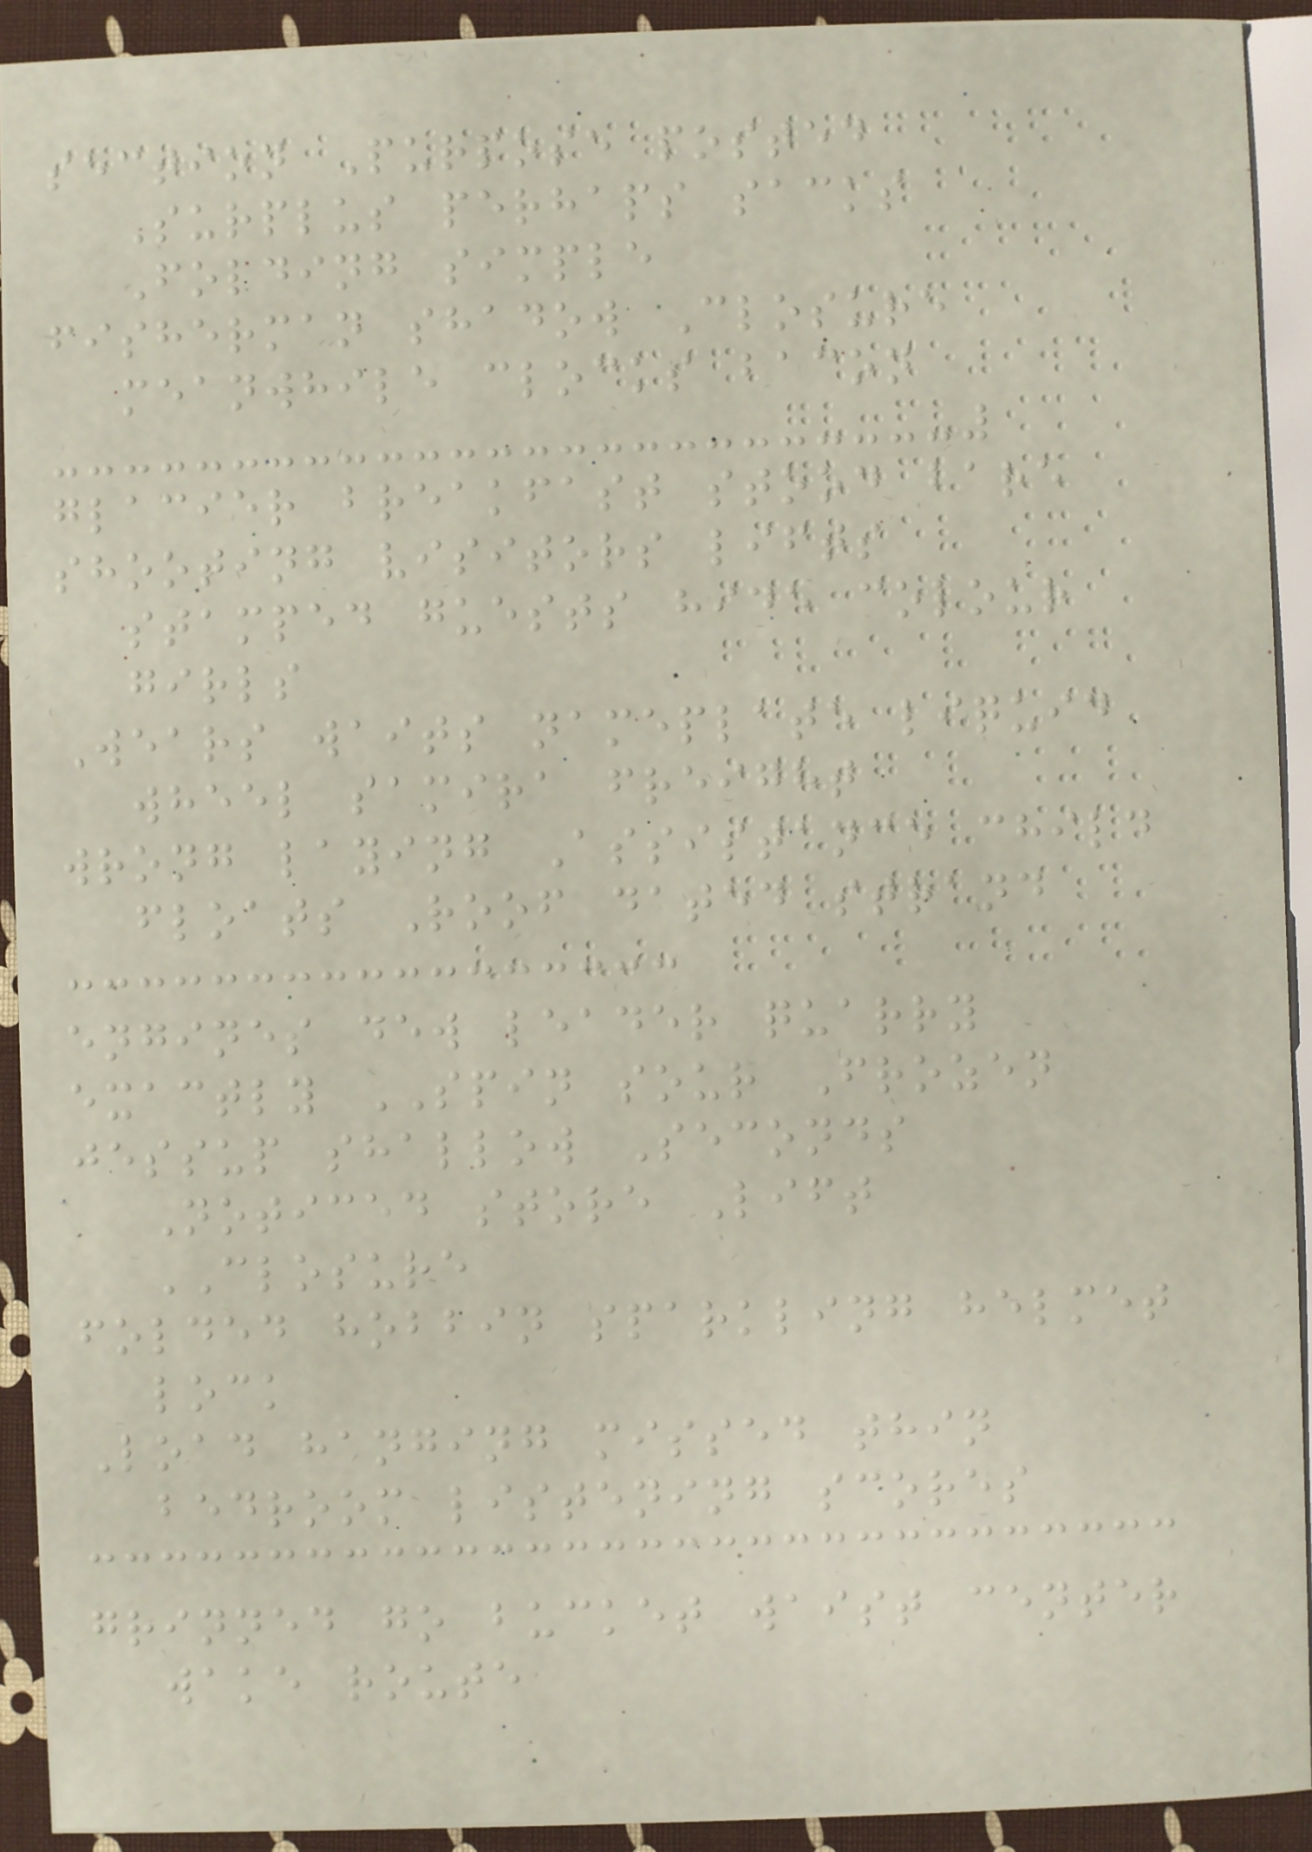section Purpose posted
Surplus perhaps sacks
Folding simple
fisherman shadow Closure
meanwhile clocks bacon
glacier breakfast stood bare
shooting visitors lifts
stamped guests hide colour
girls
Wears waits nameplate liquid
wheel samira freight
wrong laying Assistance child
floats Roof dated strand
engines dew leader quarry
exactly SPIN sour Frozen
jessup shallow Seconds
Noticed store Lift
CLOSURE
folded hobbin sparkling helmet
lock
Load hanging missed thin
bedroom listening scores
grinned go bucket waist center
wake route
